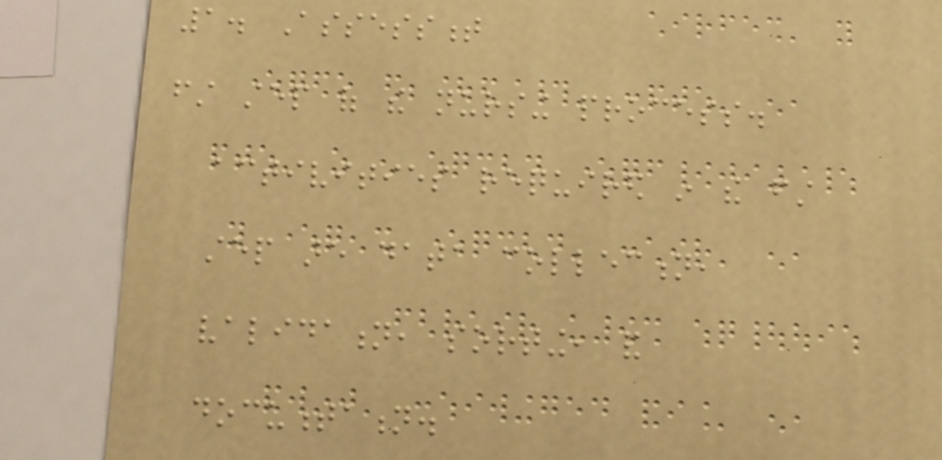1. Assessment
first step of the nursing process.
activities required in the first
step are data collection,
validation, sorting, and
documentation.
